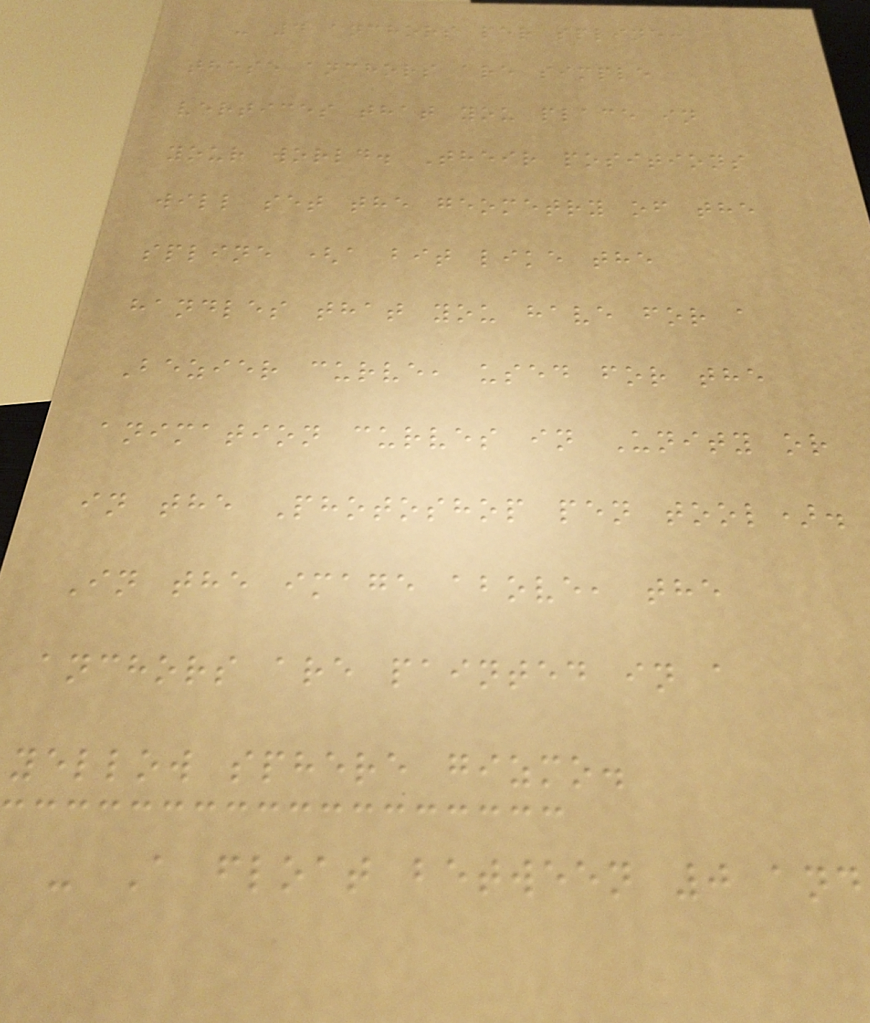- 4 anchors per spline:
these anchors are simple
vertices that you place in
your world. Their positions
will set the geometry of the
spline (a bit like the
handles that you have for a
Bezier curve, used for the
animation curves in Unity or
in the Photoshop pen tool).
In the image above, the
anchors are painted in a
yellow sphere gizmo.
- A float between 0 and
